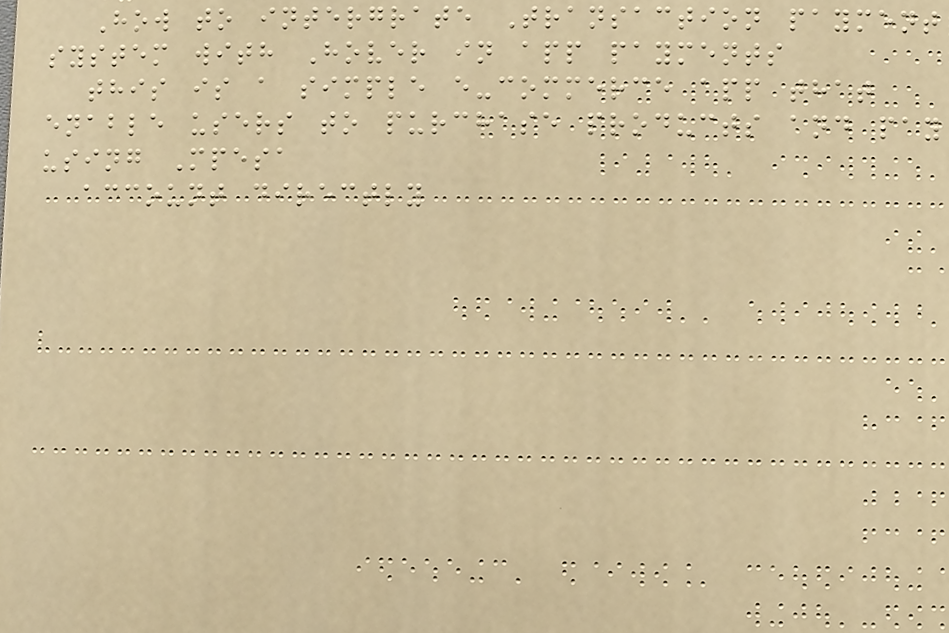How to intergrate Transaction payment
system with Hover in app payments
this is a simple e-commerce app that
enable users to purchase products and pay
using Mpesa
account directly
